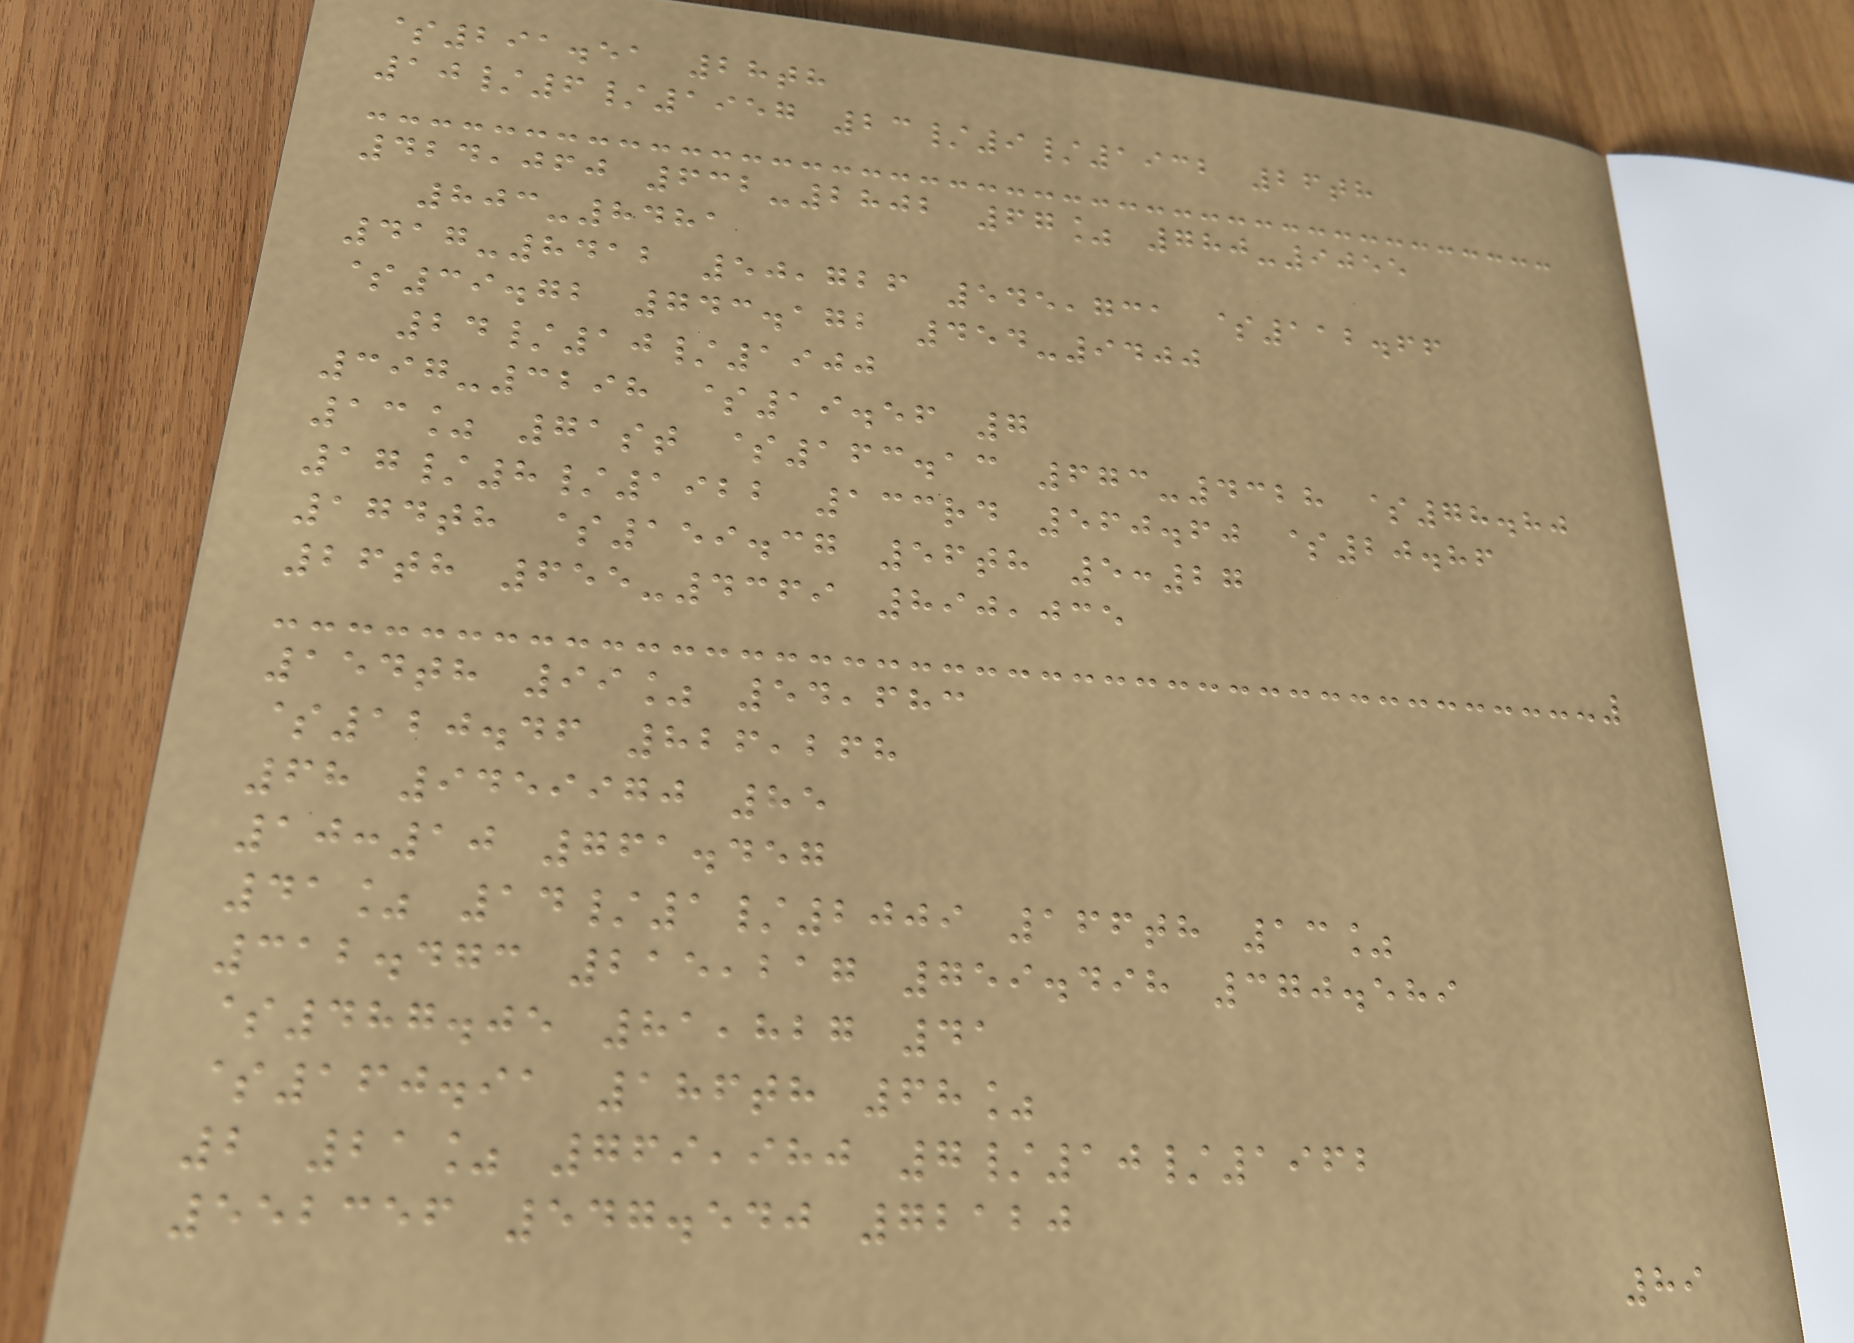$291.51 28th
10/6/1957 23/9/1932 26th
424,060 632-2802 67% 780-9055
803-8481
417-8412 50,726 545,731 $112.66
$39.72 743.172 454-9400
24/10/1900
397-3298 $19.56 7
13% 71st $163.13 673-4328 $78.80
17/8/1922 133rd 560.60 $20.86
174th $159.37 56th 5:27
26th 655-4369 890,035
154th 99% 54,683
$120.46 826,268
68 9459970 85
10:10 761.457
41% 14/1/2009 166th 13%
312.473 215,217 759.498 370.589
$487.05 81,827 41
$160.91 186th 68%
2 21% 769,980 7/10/1962
552356 547.540 72120
89
